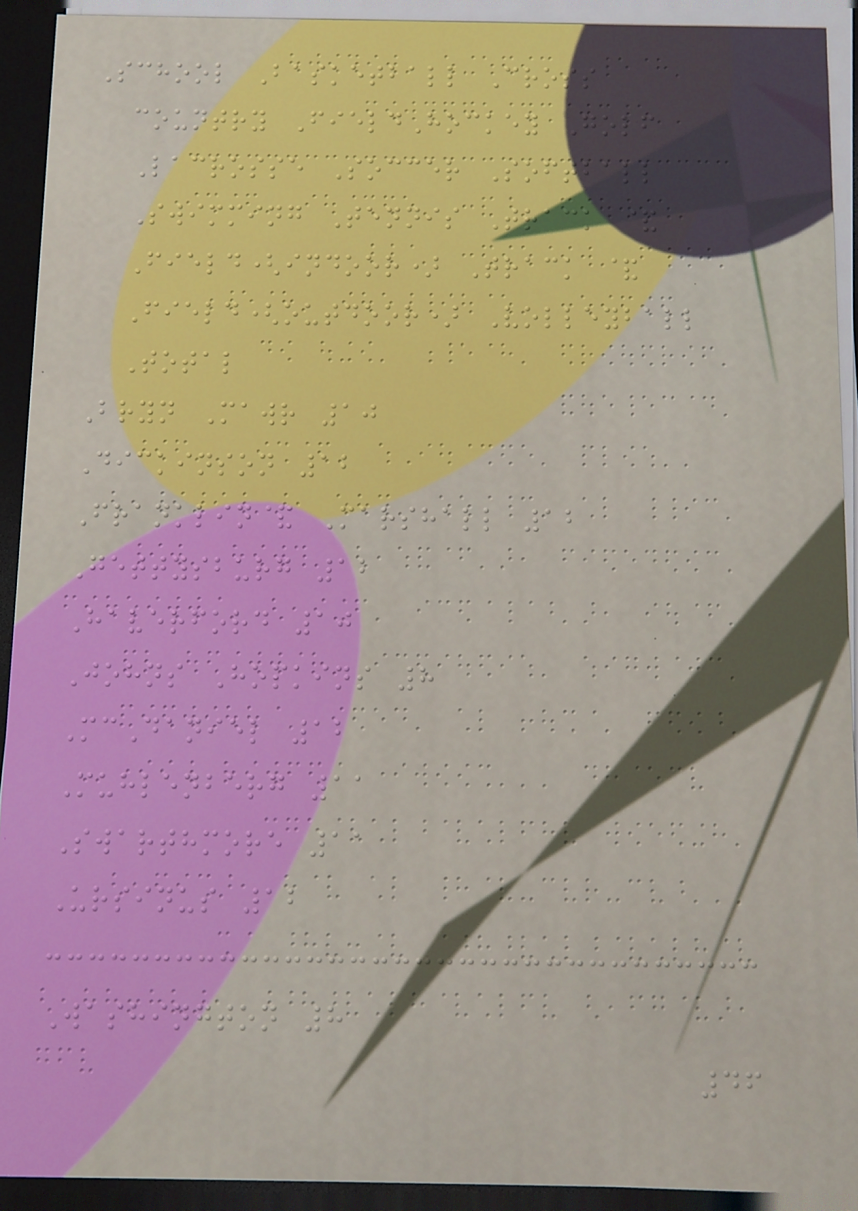School Basketball Cross
country FieldHockey Golf
Lacrosse Soccer Softball
Swimming Tennis Track &
Field(indoor) Track &
Field(outdoor) Volleyball
Total
Bryn Mawr 10
Dickinson 12
Franklin& Marshall 12
Gettysburg 12
Haverford 10
Johns Hopkins 8
McDaniel 12
Muhlenberg 11
Swarthmore 11
Ursinus 12
Washington 8
46
